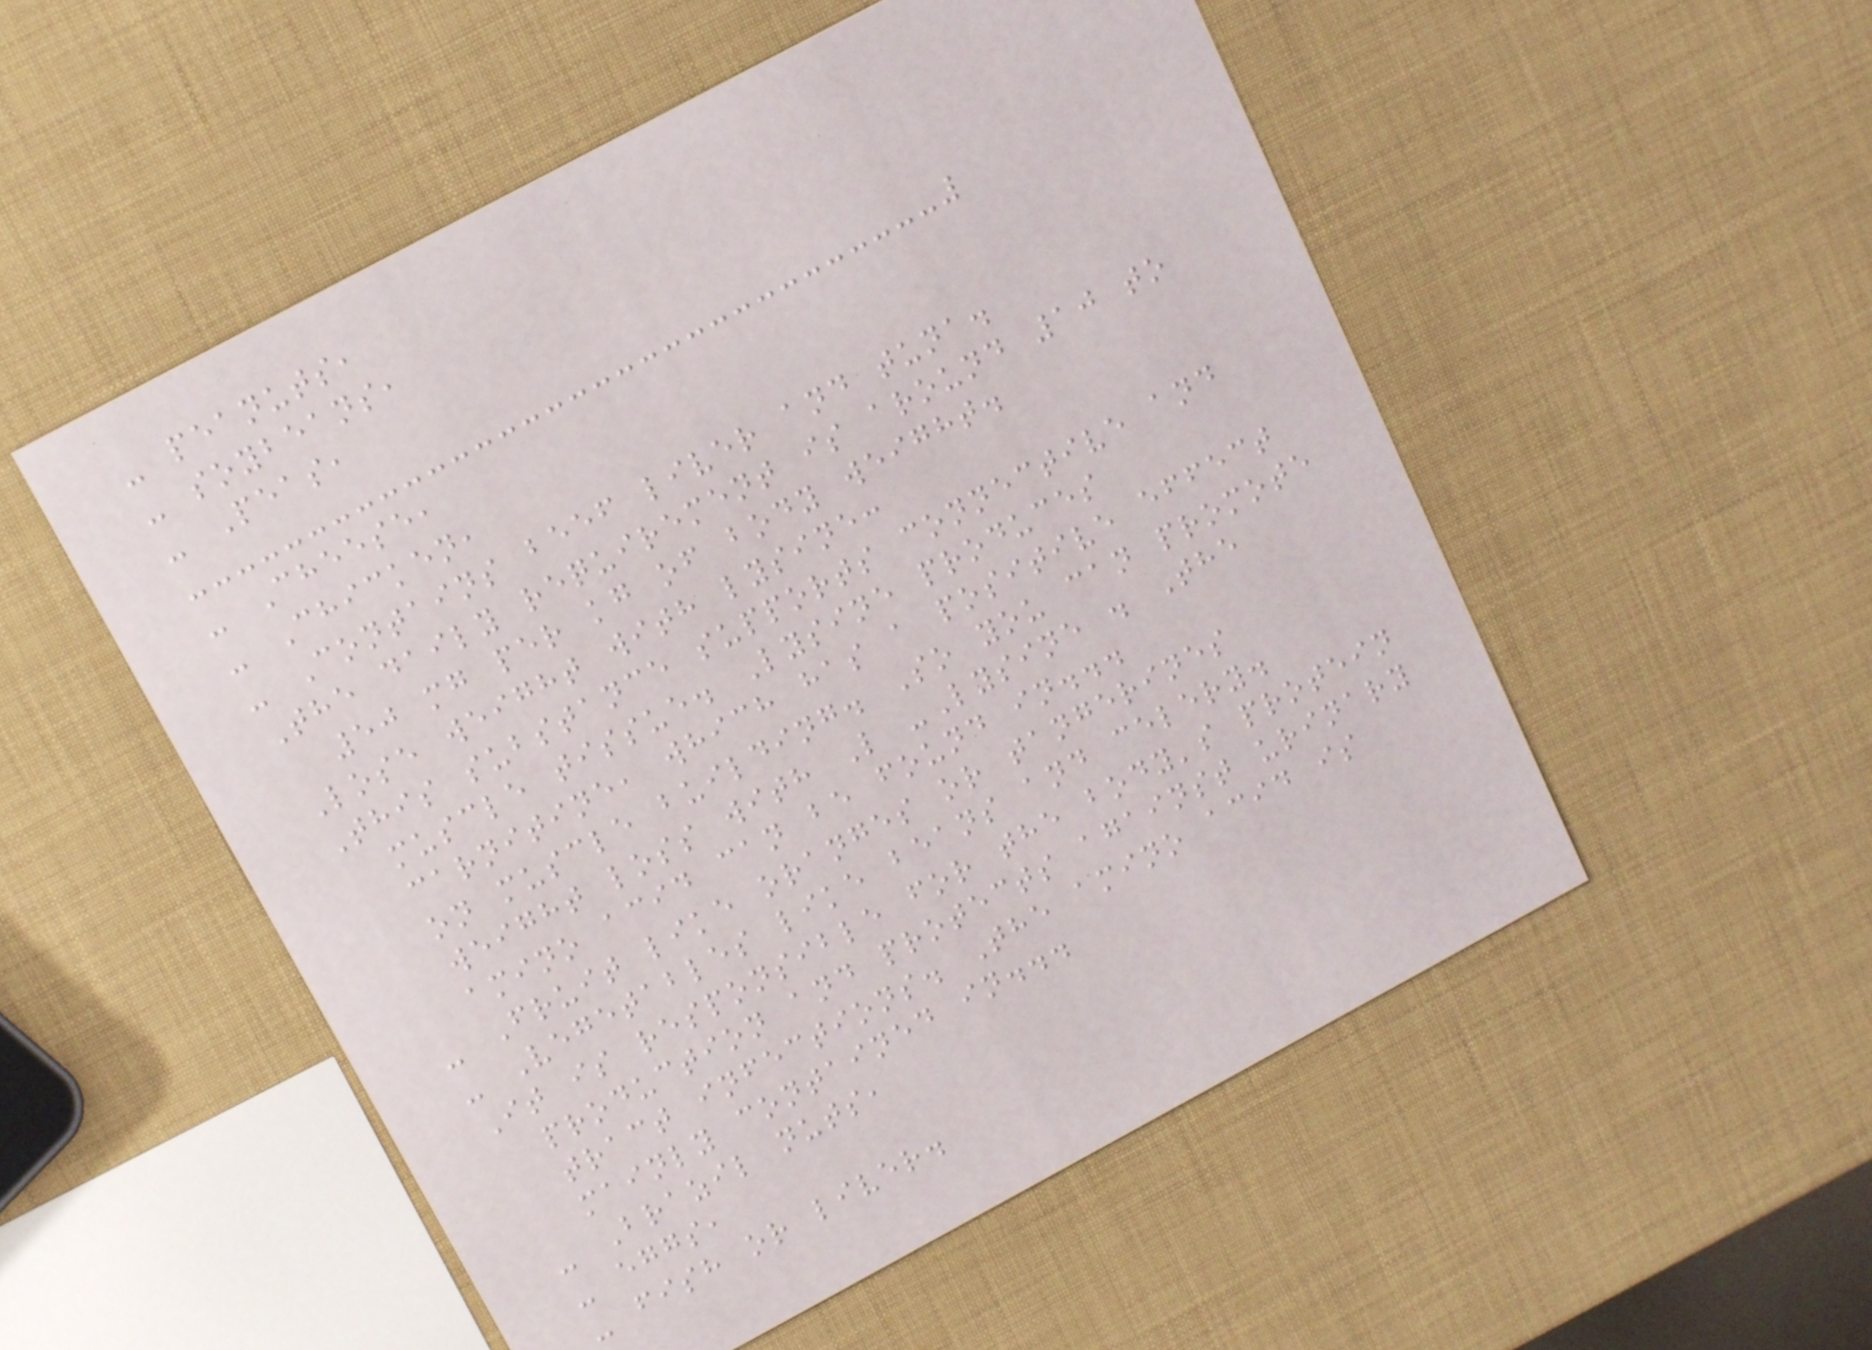- peanuts,
- soybeans,
- Peas,
- Cheese,
- Chicken,
- Contains beef liver and tuna.
The daily requirement is around 10 to
50 mg per kg of body weight.
Lose weight with lysine:
This substance supports connective and
muscle tissue. Lysine produces
carnitine, which has a positive effect
on muscle building. So you can promote
weight loss with L -Lysine . The
amino acid can be found in...
- Fruit like oranges or tangerines
- Vegetables like beans and celery.
It is responsible for the body's protein
production and protects against urinary
tract infections. The amino acid is
mainly contained in...
- Brazil nuts,
- eggs,
- fish or liver.
